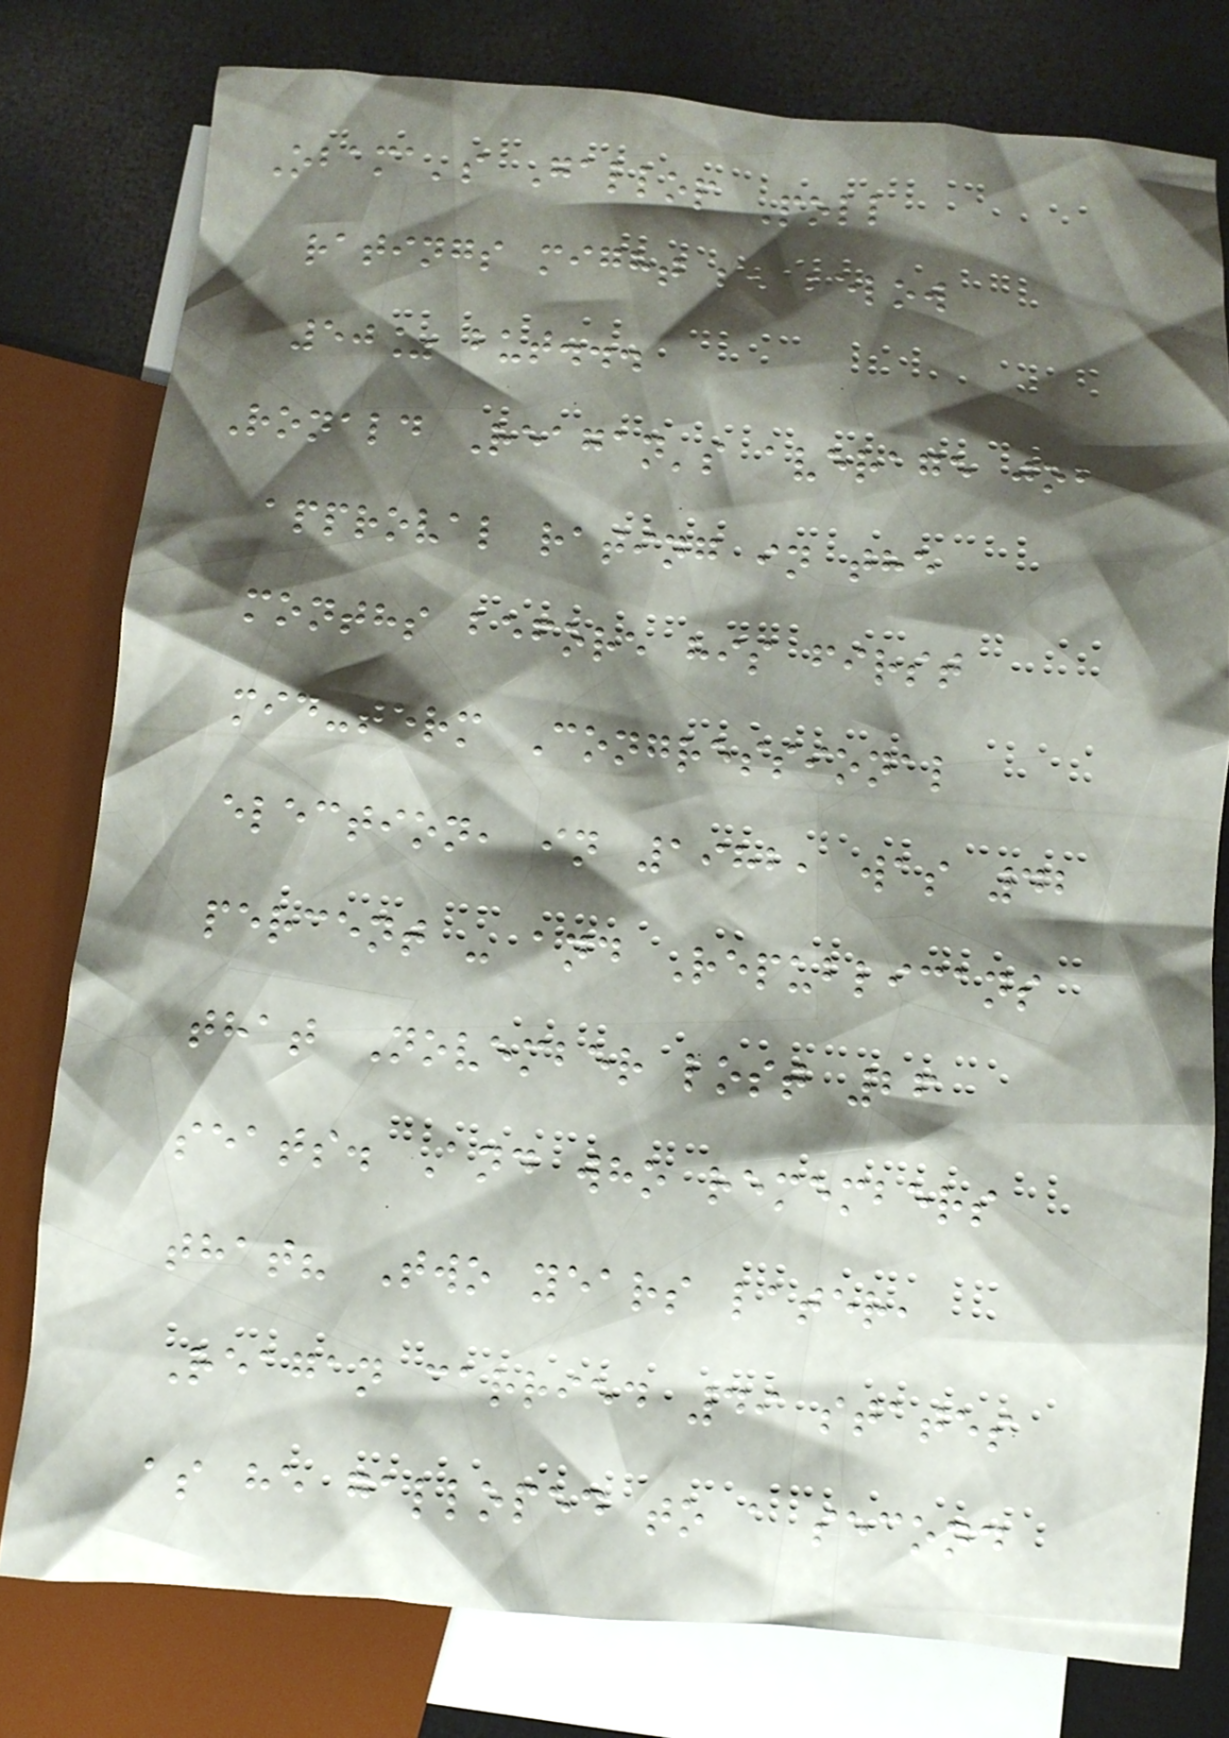Obama's Gallop Poll
ratings might be below
50% but...
Ronald Reagan's average job
approval rating in the
months before his first
mid-term Congressional
election, in 1982, was 42
percent - and Republicans
that November lost 26
seats. And who remembers
that? Two years later,
Reagan carried 49 states
as he galloped to a second
